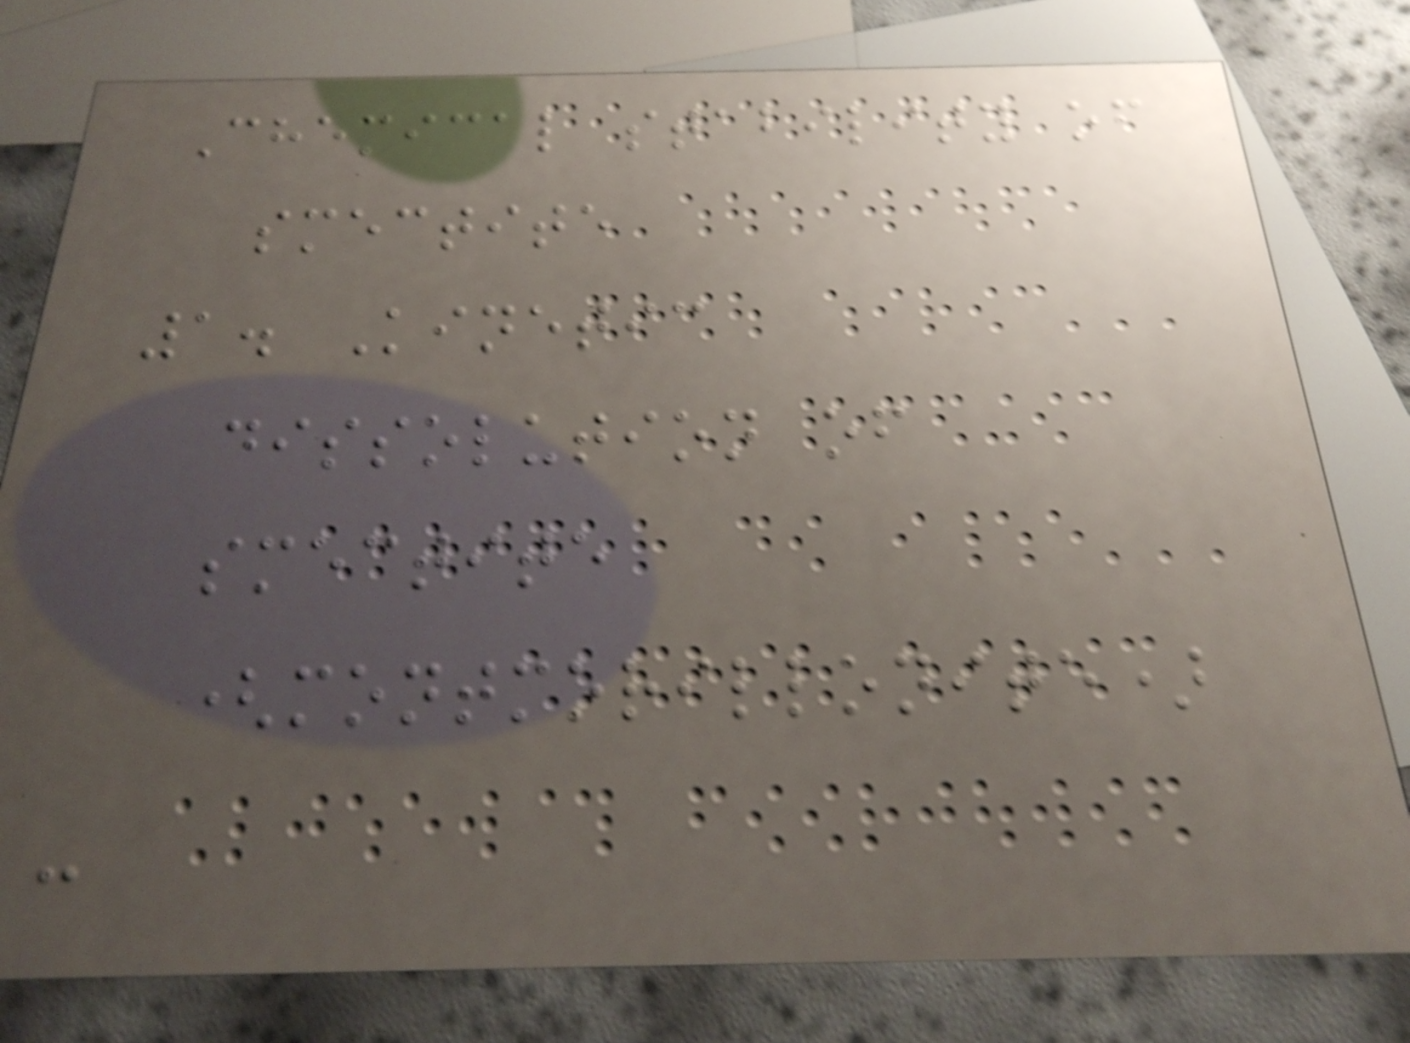Chemical stability of
smectite
1. Kinetic
dissolution of
smectite
(montmorillonite)
-
